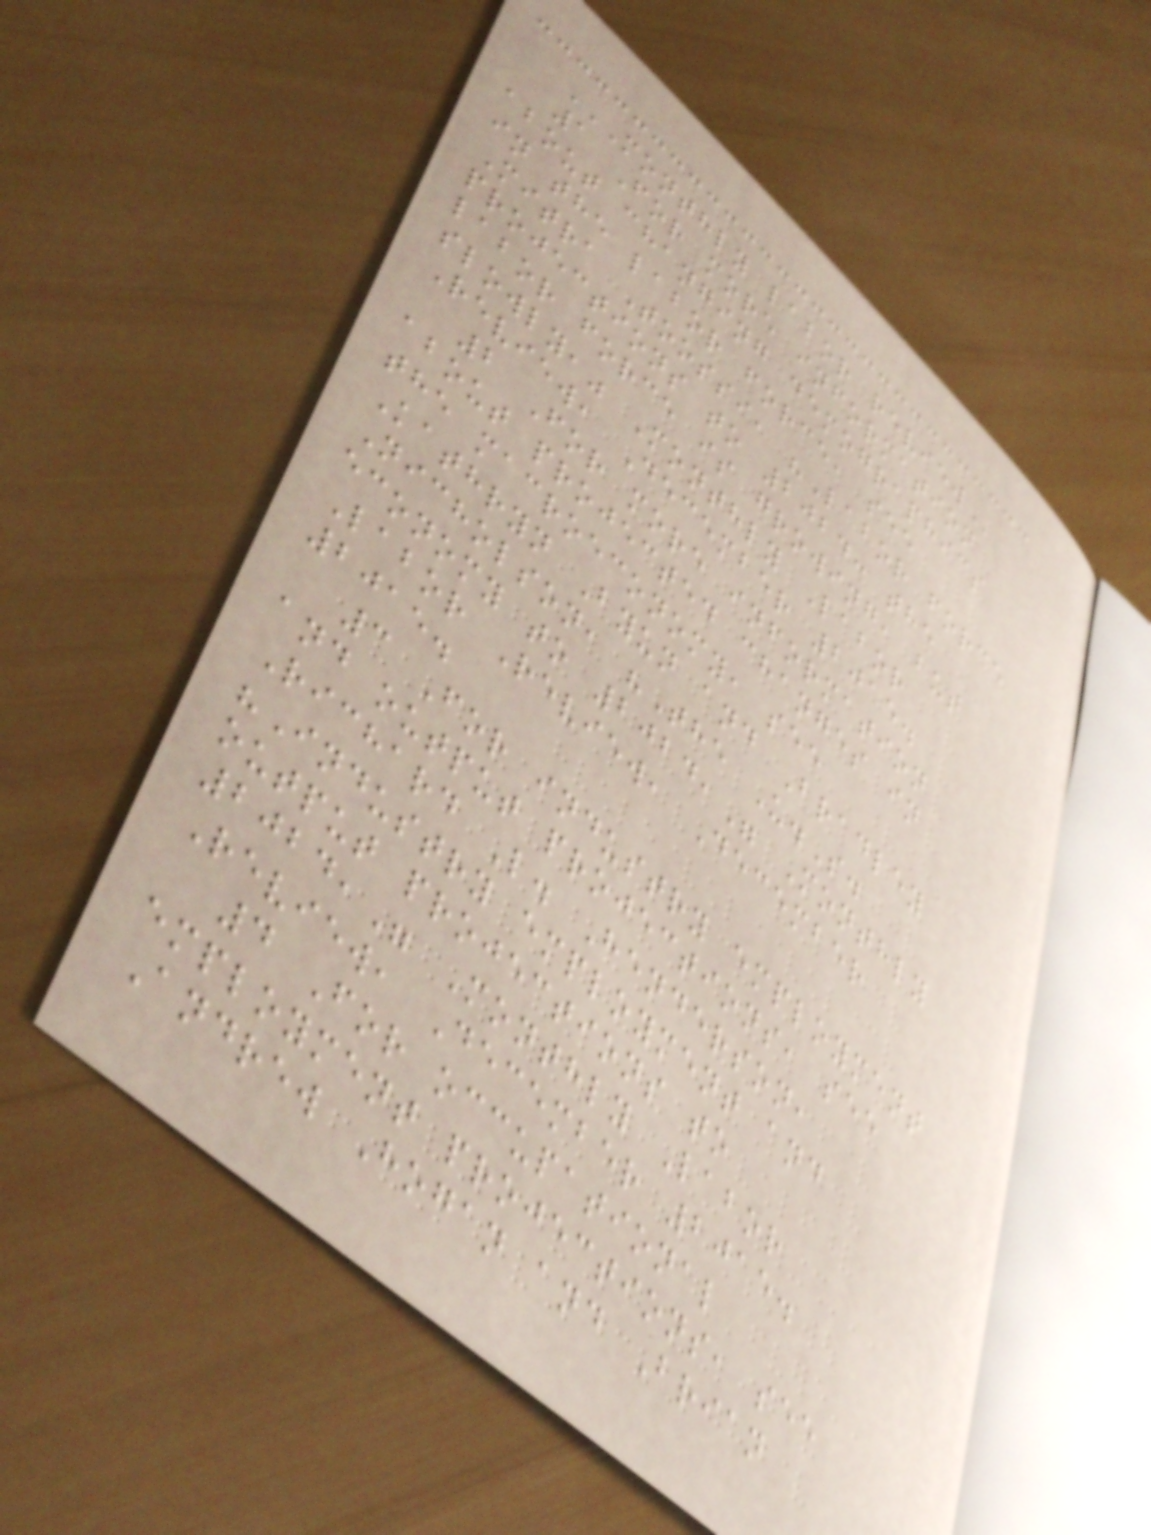MONTHLY LABOR REVIEW
1 For more information
about changing demographics
in the labor force, see
Mitra Toossi, "Labor force
projections to 2024: the
labor force is growing, but
slowly," Monthly Labor
Review, December 2015.
2 For more information
about projected changes in
the macroeconomy, see
Kathryn Byun and Bradley
Nicholson, "The U.S.
economy to 2024," Monthly
Labor Review, December
2015.
3 For industry employment
and output projections, see
Richard L. Henderson,
"Industry employment and
output projections to
2024," Monthly Labor
Review, December 2015.
4 For occupational
employment projections, see
Andrew Hogan and Brian
